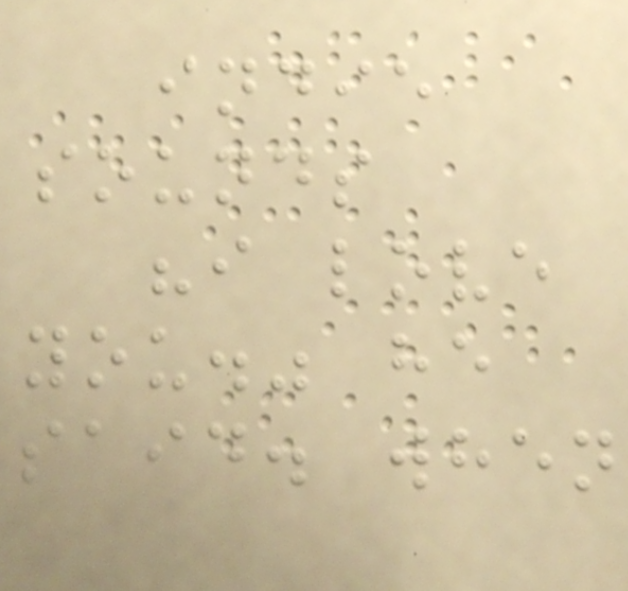indie
sounds
"i love
you." he
said. when
